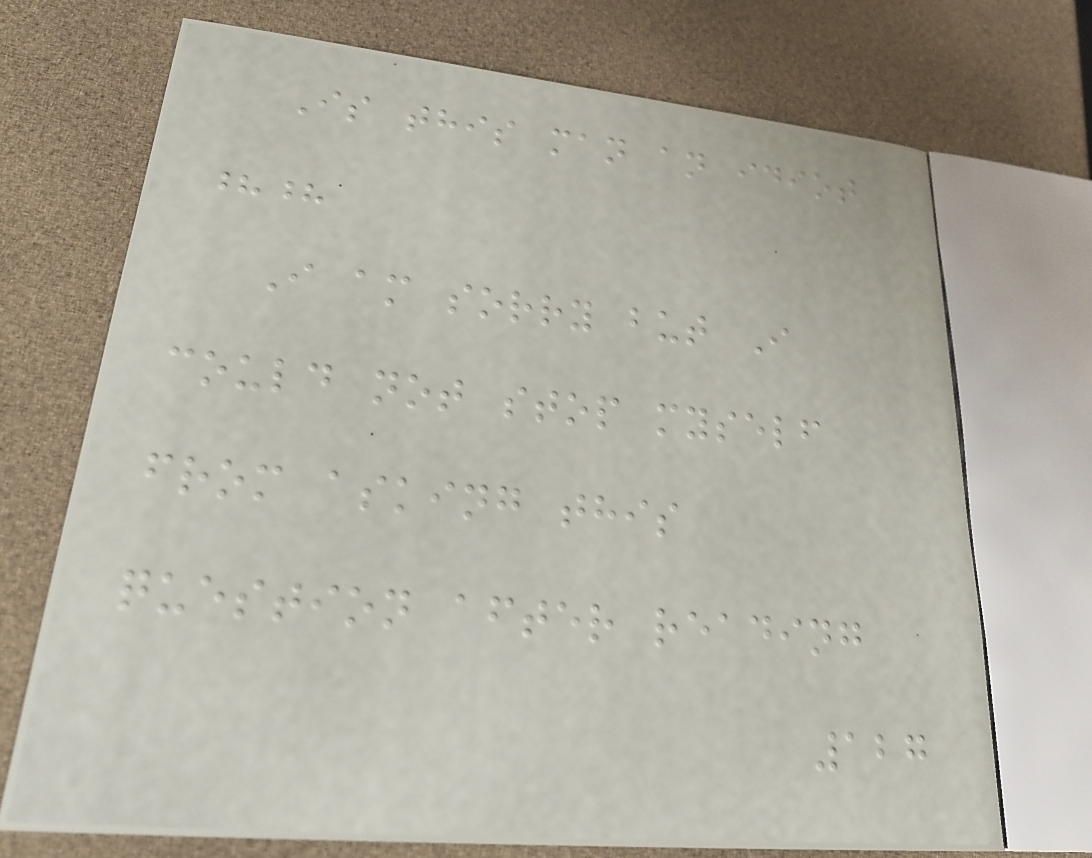Is this man an idiot
??
I am sorry but I
could not stop myself
from asking this
question after reading
127
